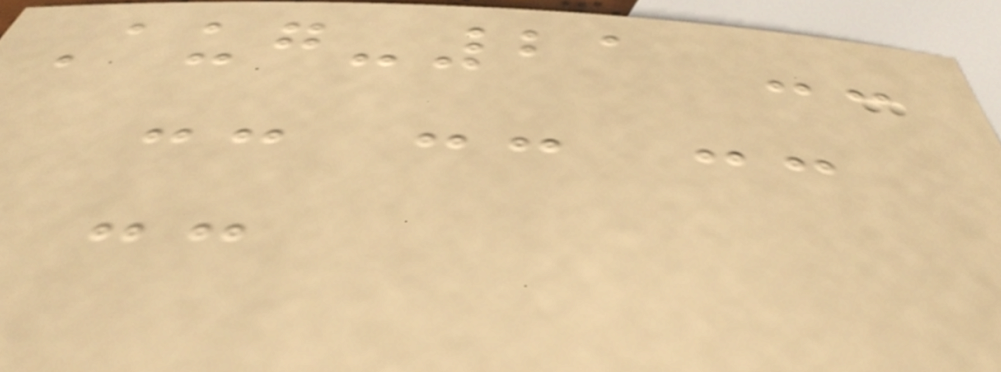Aug-21 --
-- -- --
--
